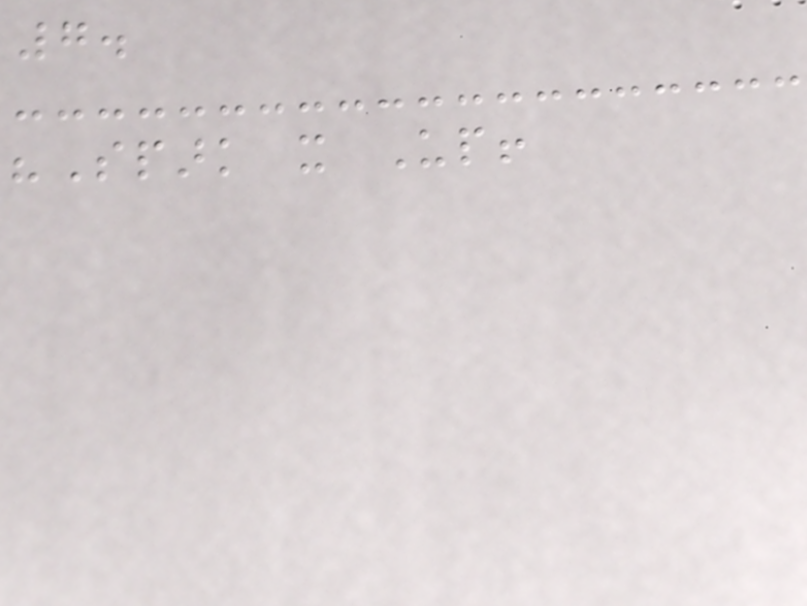7.
"Spark it Up!
